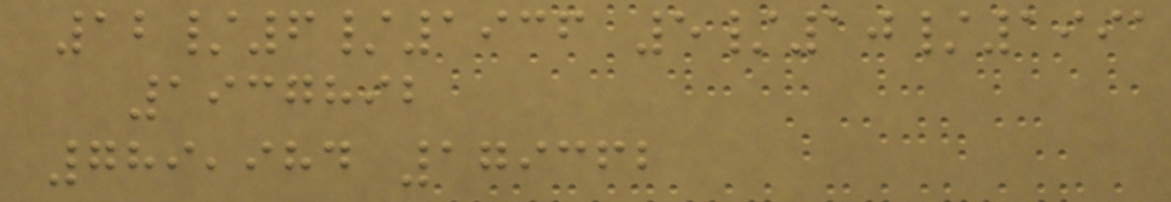12/6/1936 5/10/1991
1937892
789,984 179362
